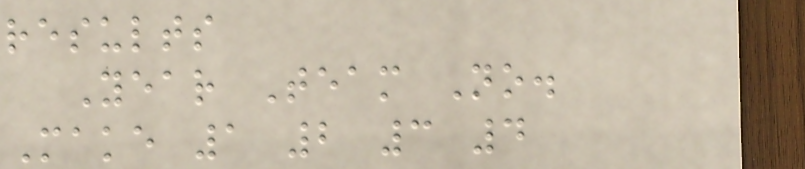results
Year Team No.
Make 1 2 3 4
